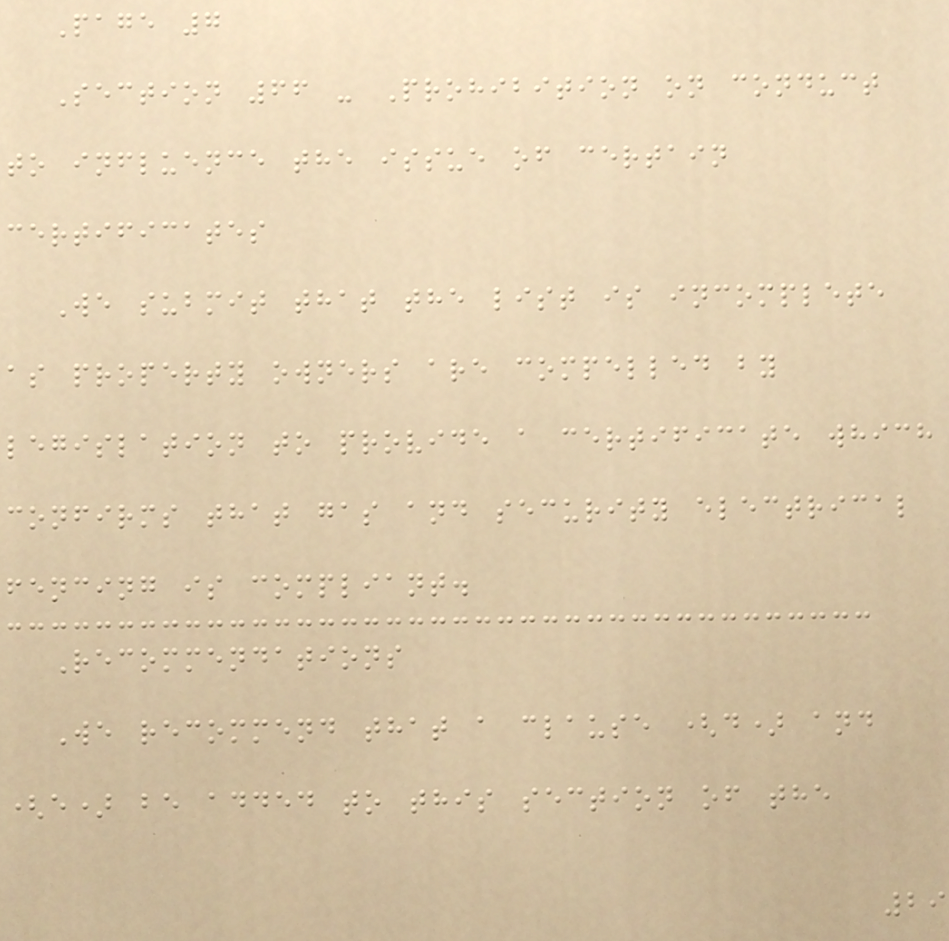Page 7
Section 66 - Prohibition on conduct
to influence the issue of certain
certificates
We submit that the list is incomplete
as property owners are compelled by
legislation to provide a certificate which
confirms that gas and security electrical
fencing is compliant.
Recommendations
We recommend that a clause (d) and
(e) be added to this section of the
29
